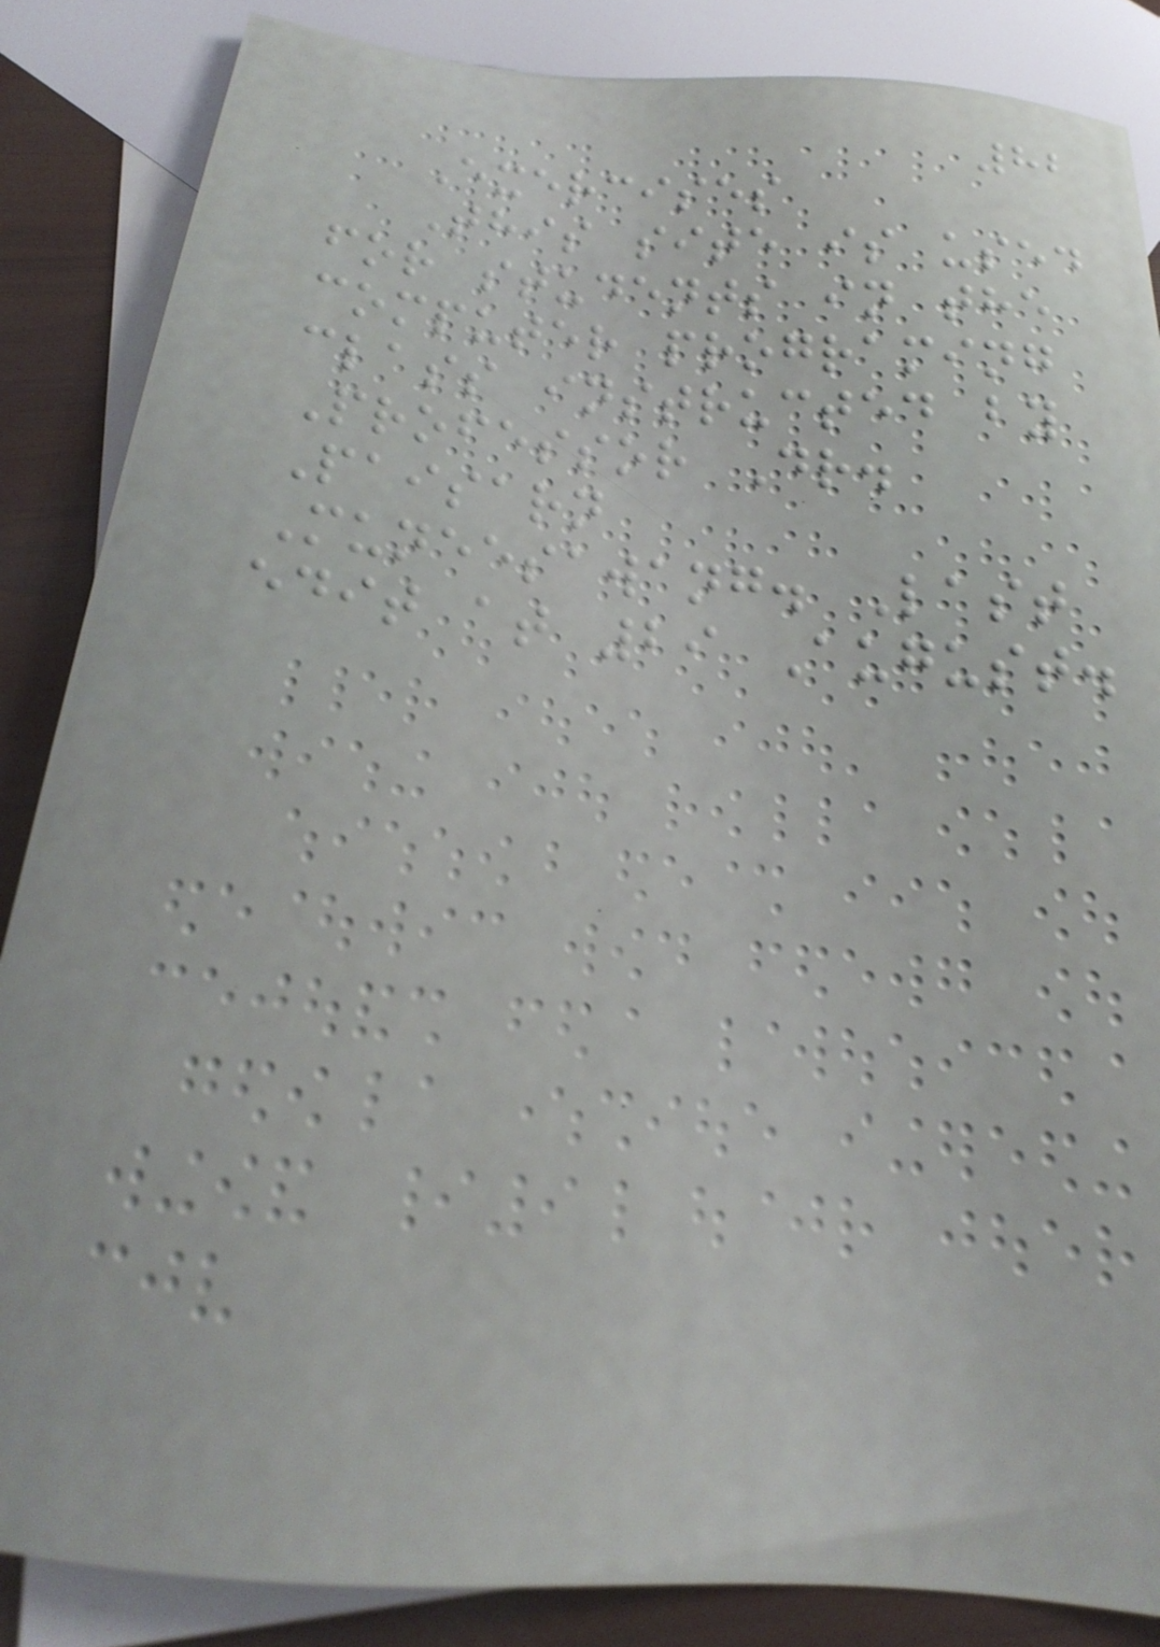82
Exercises
This site is used
for students in the
computer programing
class instructed by
Professor Dr.
Paisarn
Muneesawang. Last
edit at 29 August.
